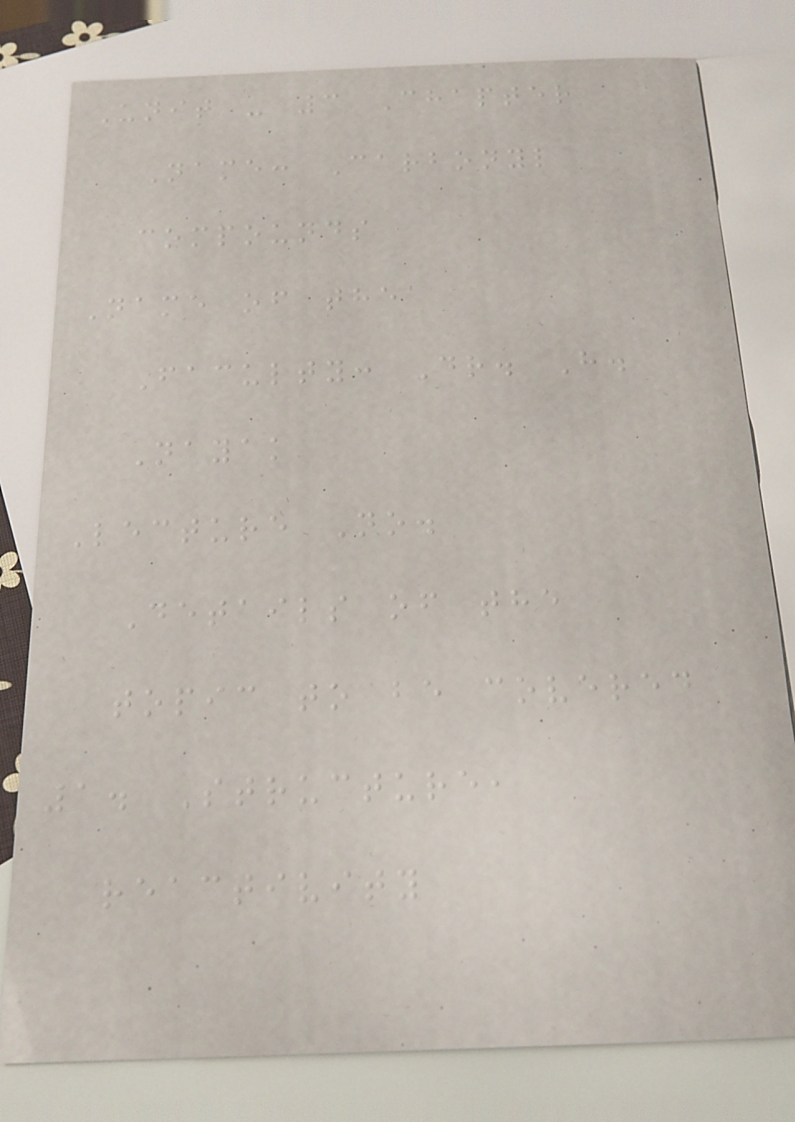Unit - 3 Chapter
Name: Carbonyl
compounds
Name of the
Faculty: Dr. H.
Nayak
Lecture No.
Details of the
topic to be covered
1. Structure,
reactivity
